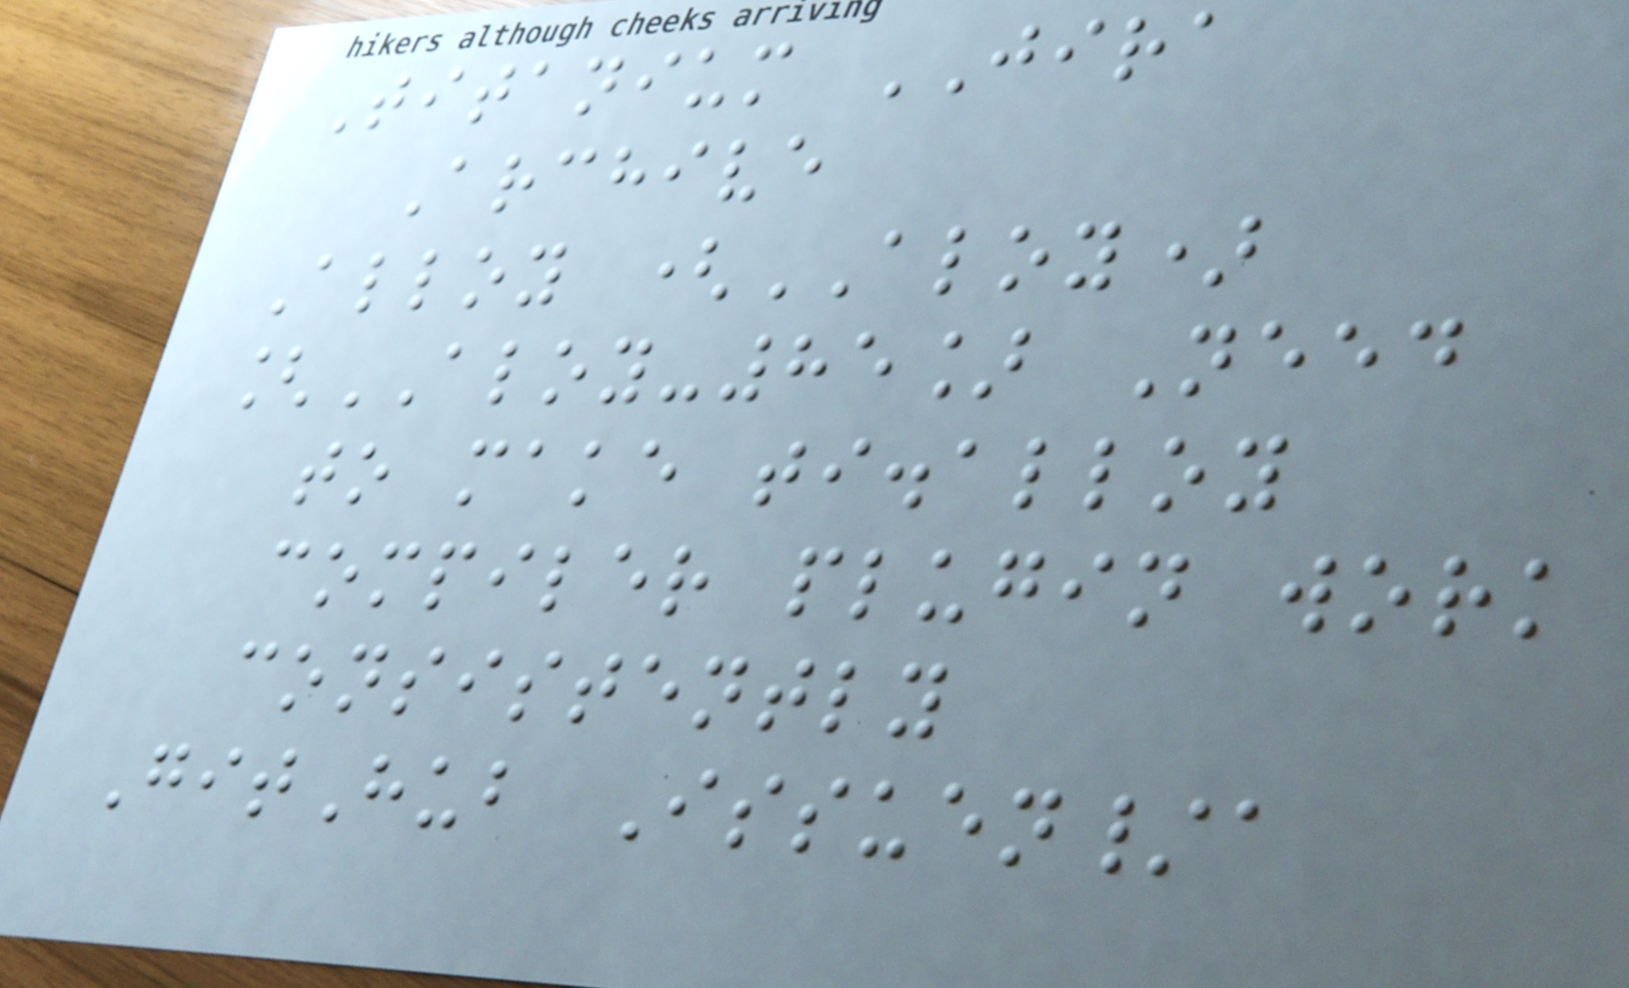Titanium JIRA
Archive
Alloy (ALOY)
[ALOY-85] Need
to make ti.alloy
compiler plugin work
consistently
GitHub Issuen/a
